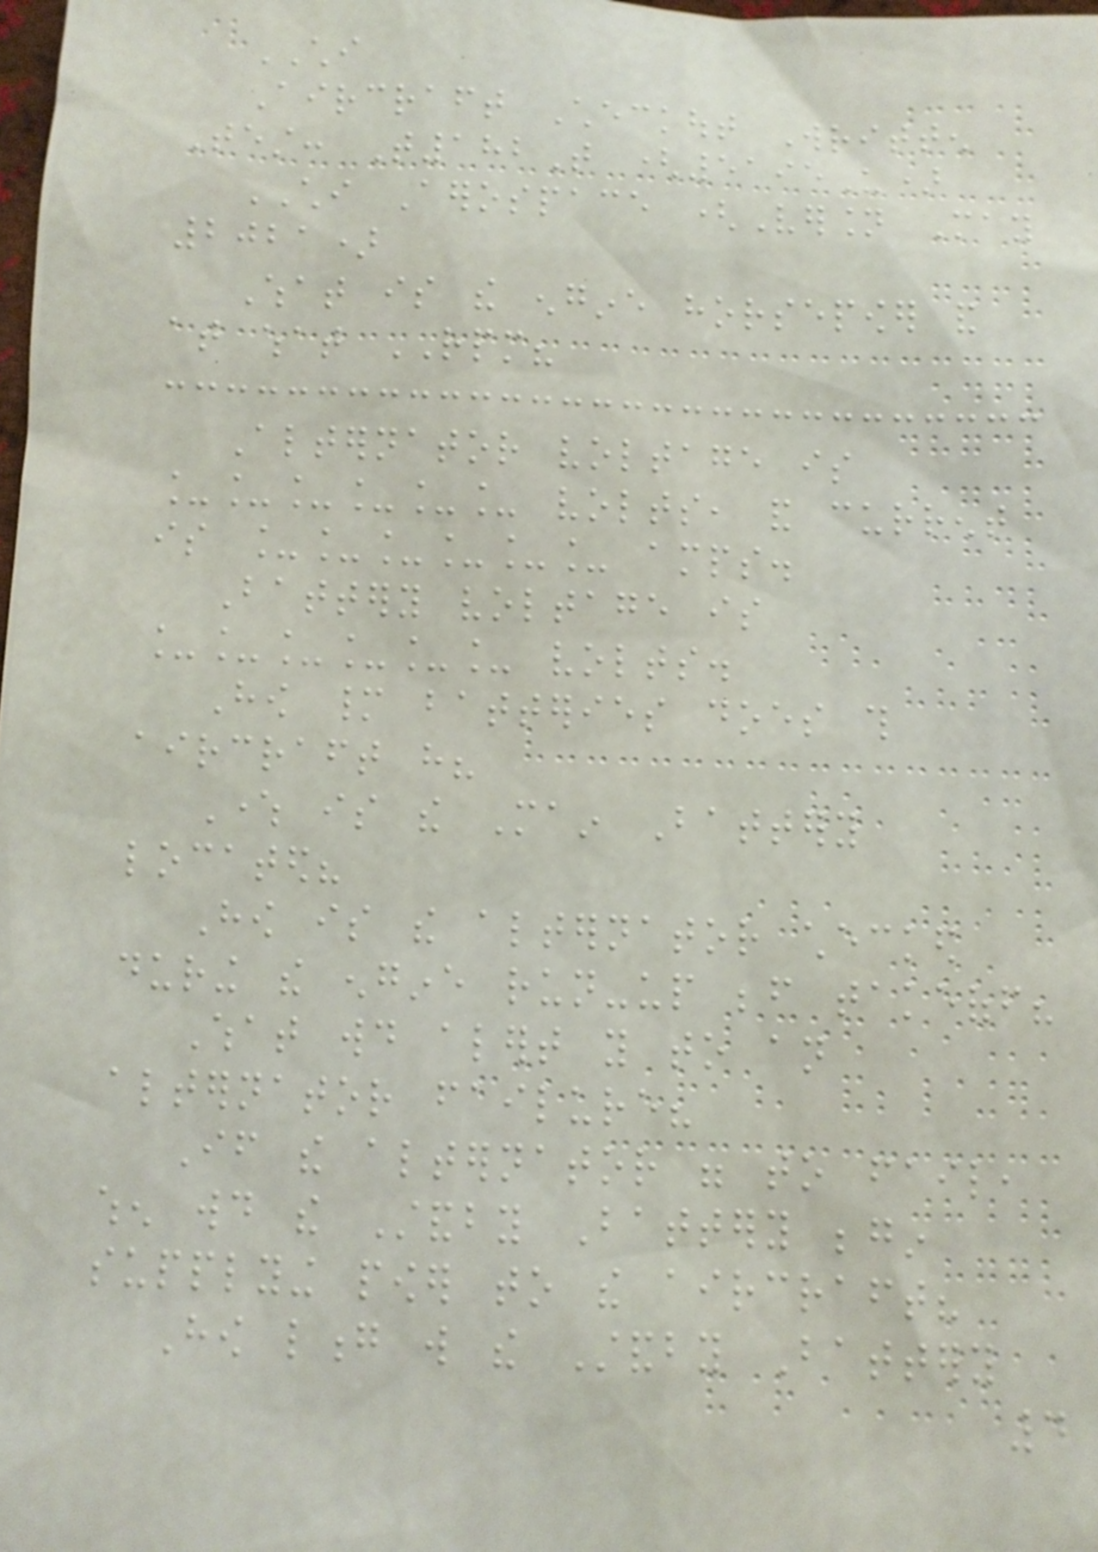CHI
Aircraft Checkout Written
Test: T182T (5195U)
CHI Aerospace (Version May
2021)
What is the engine horsepower and
at what RPM?
Alternator voltage is
______ volts, and current
is ______ amps.
Battery voltage is
______ volts.
How many batteries does this
aircraft have?
Where is the Main Battery
located?
How is the alternator checked
during the engine run-up before takeoff?
What would alert you to an
alternator failure?
If the alternator were to fail,
when would the Standby Battery begin
supplying power to the aircraft?
How long will the Standby Battery
4
